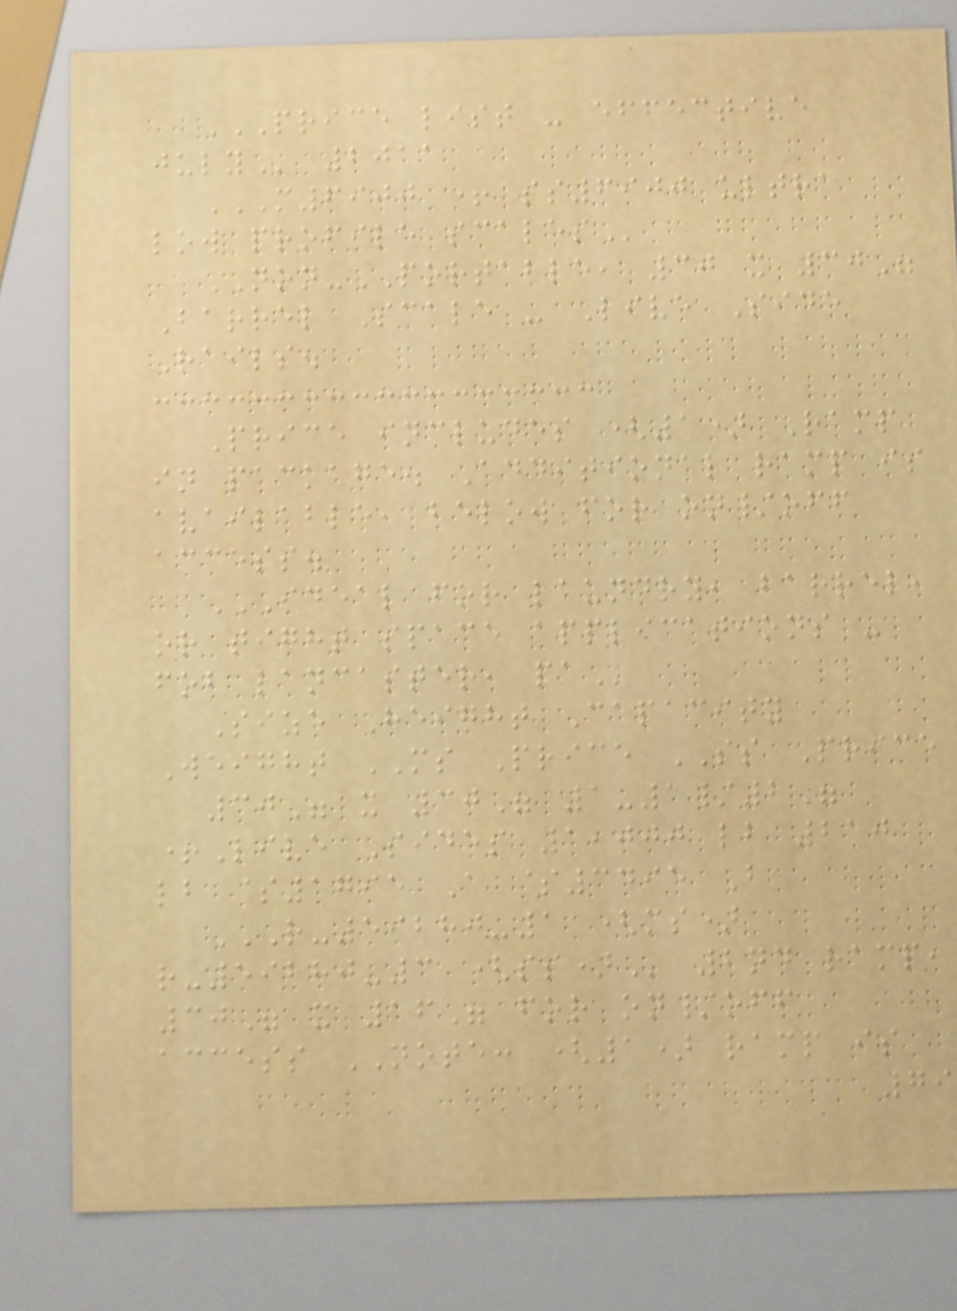PRICE LIST - EFFECTIVE
JULY 2011
M6900 + SS6900 ULTRA
LOW PROFILE SCALES
NON-PORTABLE, 30 x 30"
Barrel Scale - Live Side
Rails.
Price includes (1) Ramp
in package. Additional ramp is
available, below for on/off
access.
IDEAL FOR LAUNDRY, BARREL,
OR TIGHT SPACE APPLICATIONS -
FOB LANCASTER, PA
Size Height Capacity
Weight MS Price SS Price
30" x 30" 1-1/2"
+Live Sides 1,000 lb 210
lb $1795 A $3495 B
R-59280-1 (MS)
R-59280-3 (SS) 2nd ramp,
30" x 16" for on/off
access NOTE: (1) ramp is
79
